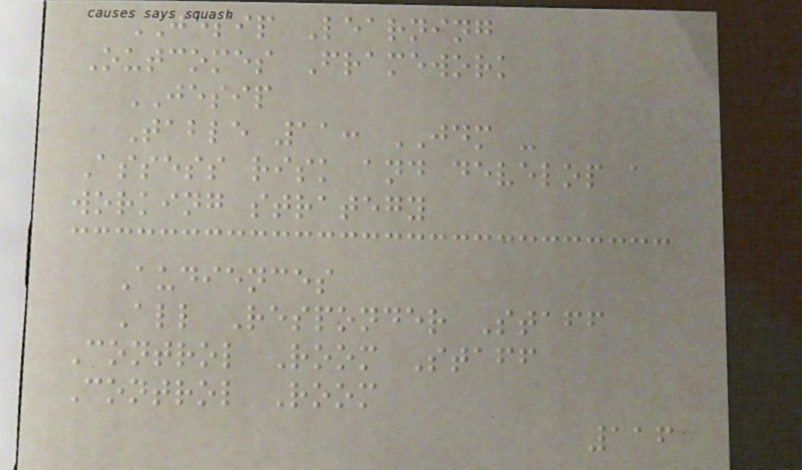JESIP Learning
Outcomes Framework
JESIP
Table 11: JDM -
Assess risk and develop a
working strategy
Audiences
All Responder Staff
Control Room Staff
Control Room
116
